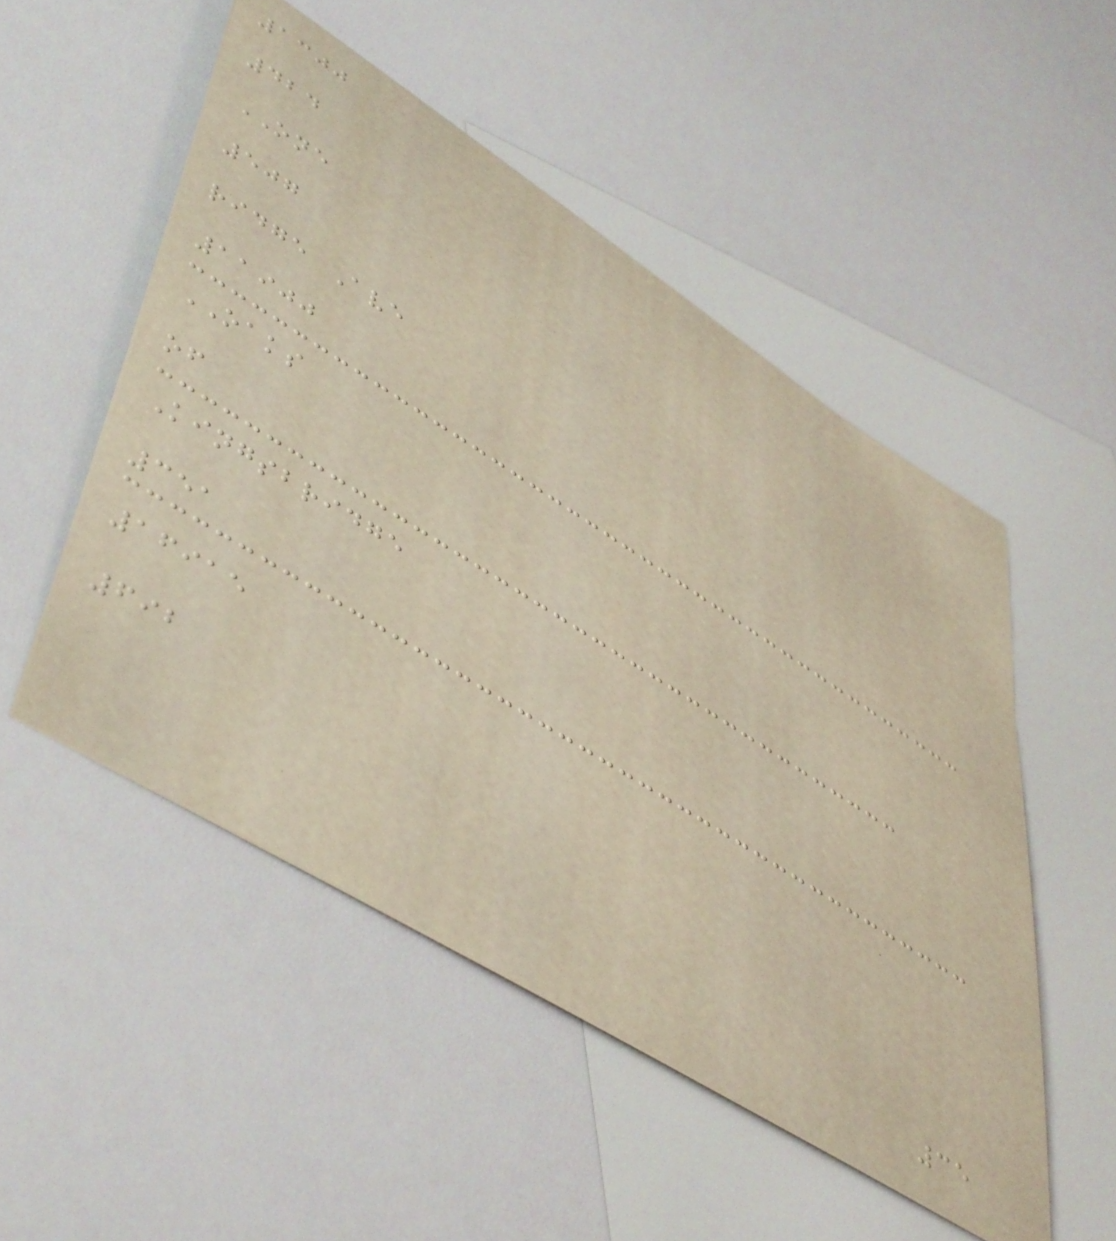1300
424
ONE
507
ridge Ave
11900
OAKS
of
Kingsbridge
351
16915
692
35
